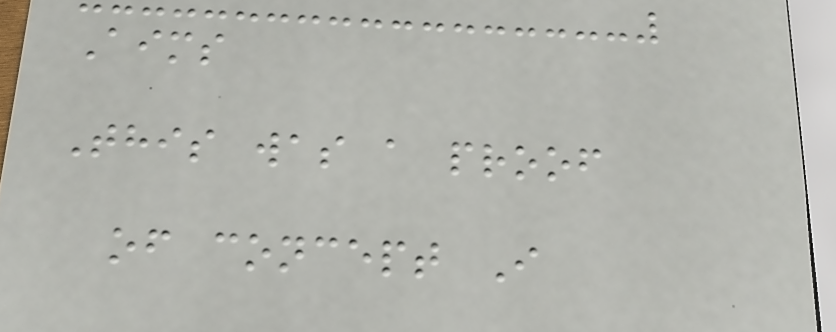Aims
This was a proof
of concept I
